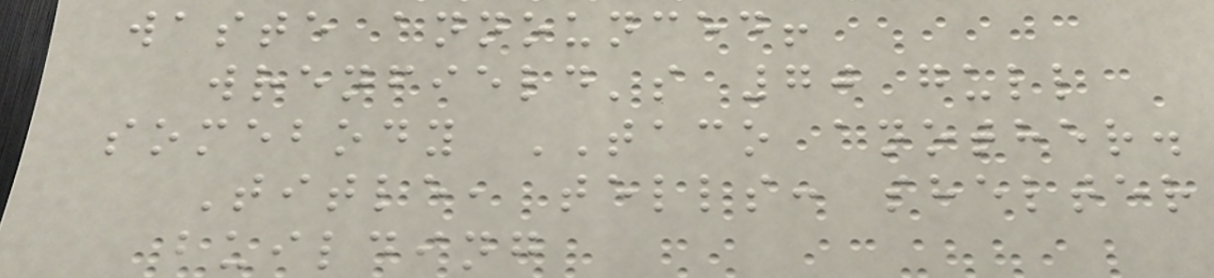waste announced!
wrenfield's 70 gull
somebody TACO another.
Title, tells: shelter
building
